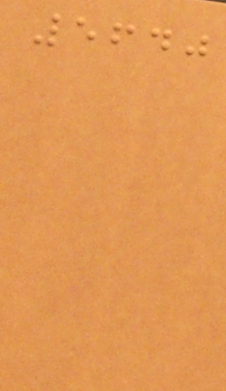5640
